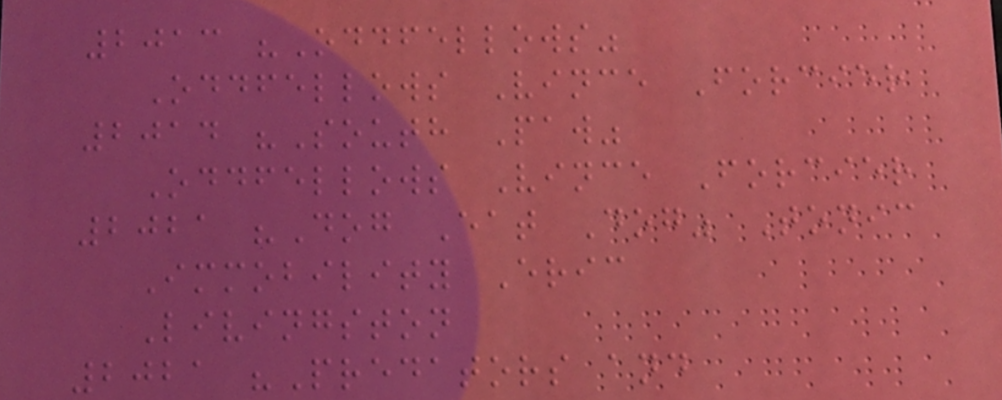2013 "Oddfellows"
Oddfellows Vince Forcier
2014 "South Paw"
Oddfellows Vince Forcier
2021 "Dog Eat Dog" Tonic
Immobility Eric
Livingston
2021 "Predators and
